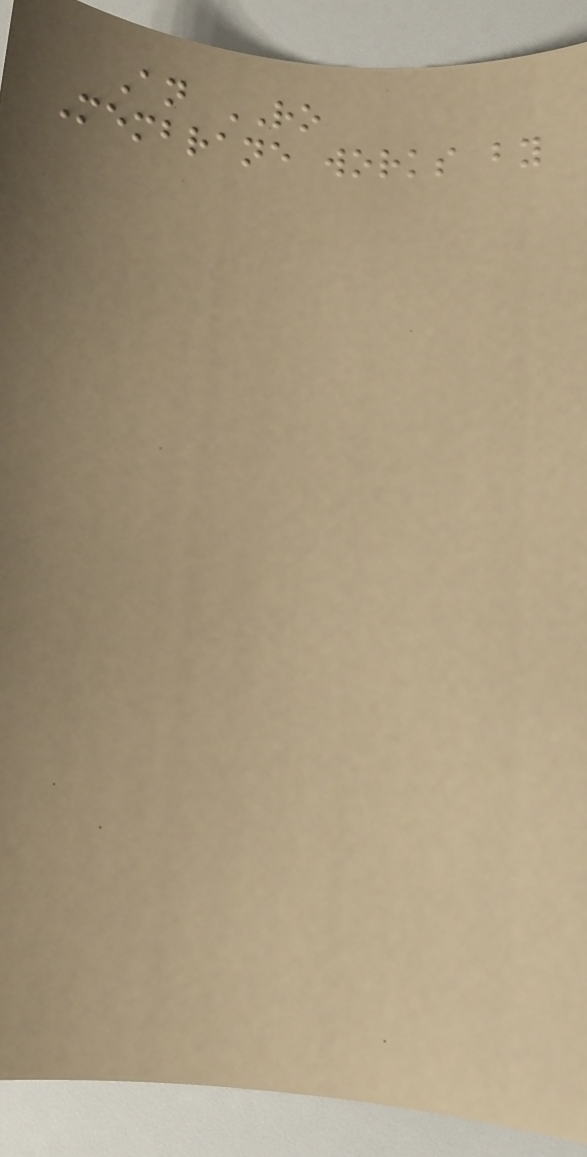An RO
Membrane works by
